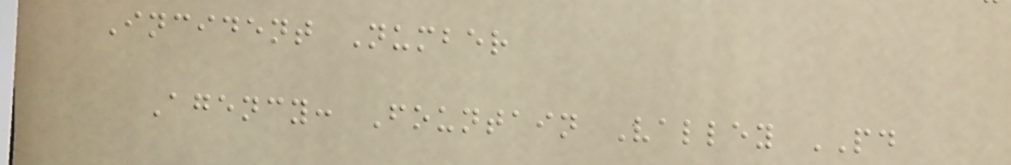Incident Number
Agency: Fountain Valley PD
